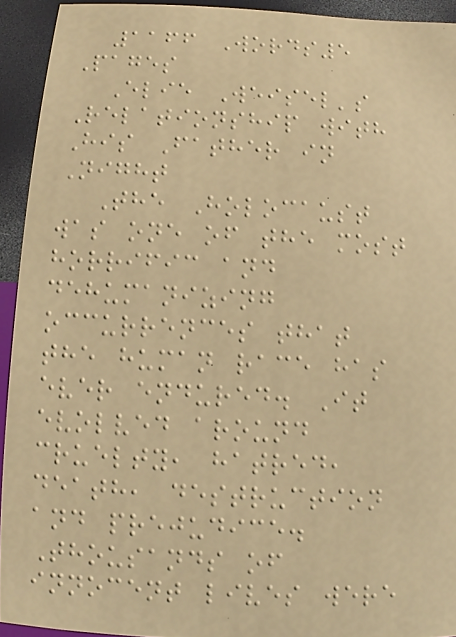1166 Words5
Pages
Elie Weisel's
Relationship with
His Father in
Night
The Holocaust
was one of the most
horrific and
dehumanizing
occurrences that
the human race has
ever endured. It
evolved around
cruelty, hatred,
death, destruction
and prejudice.
Thousands of
innocent lives were
